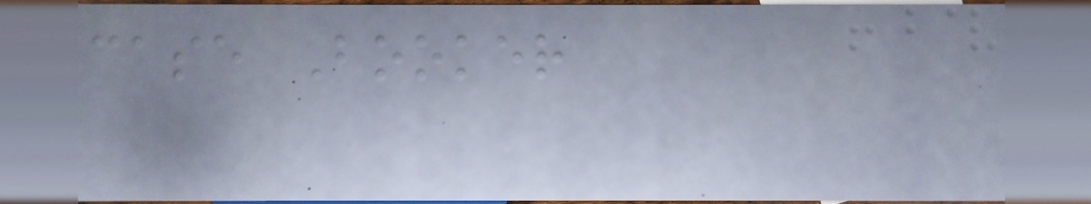case Booker
